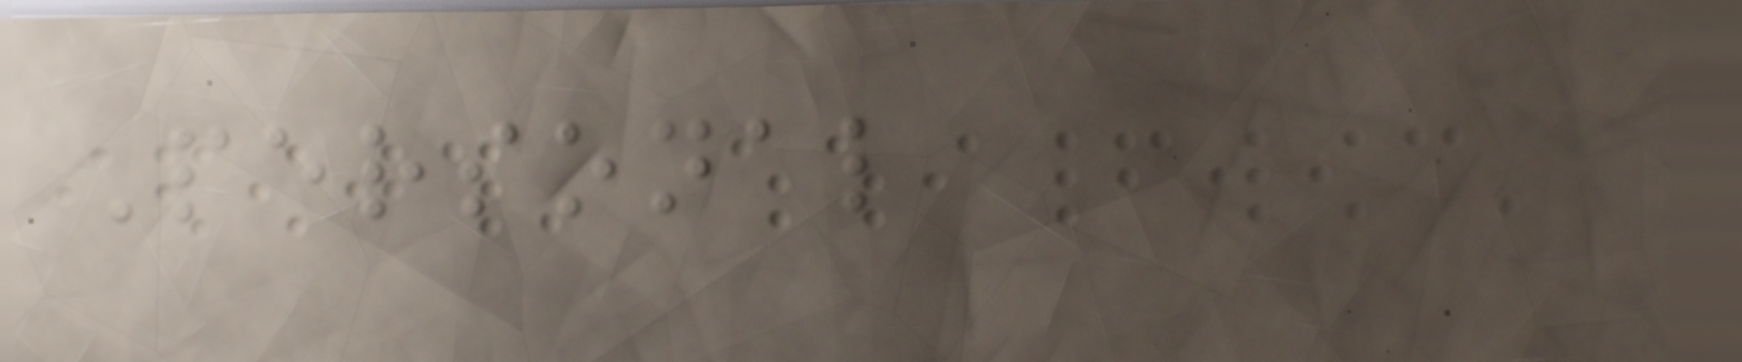Personal
